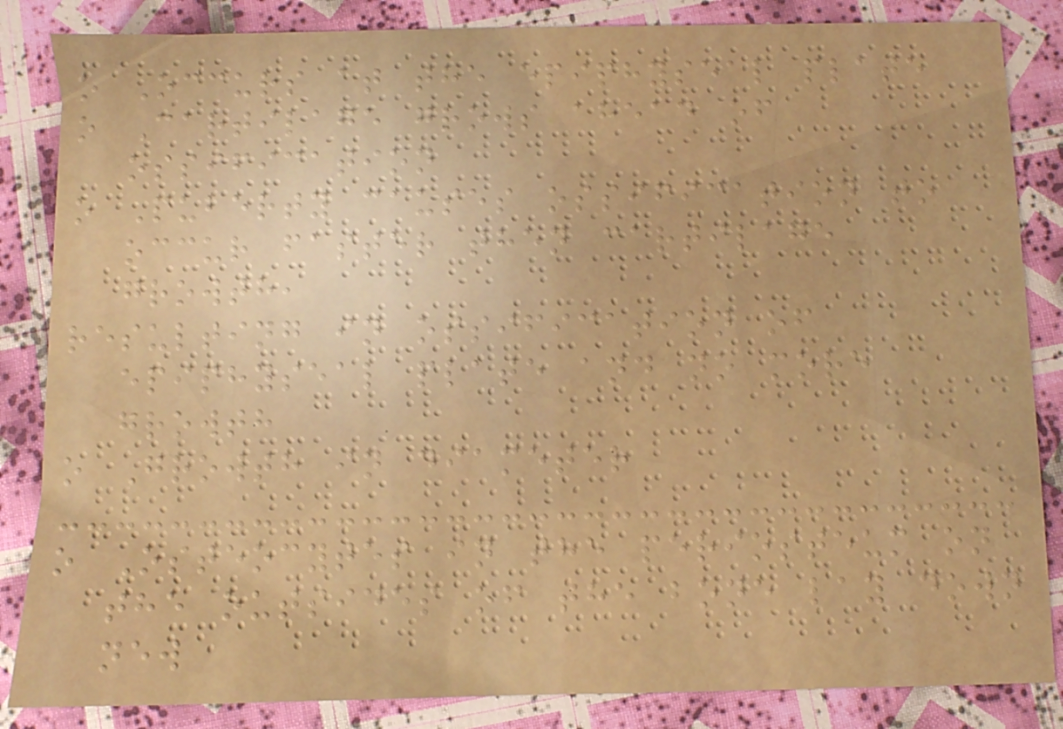o Occurs at the epiphyseal plate
o Cartilage grows ahead of
ossification
o Puberty causes ossification to
occur faster then cartilage
growth,
resulting in ossification of
epiphyseal plate and no more
growth
o Growth in diameter
o Osteocytes in the periosteum on
the outsides of the bone lay down
new
